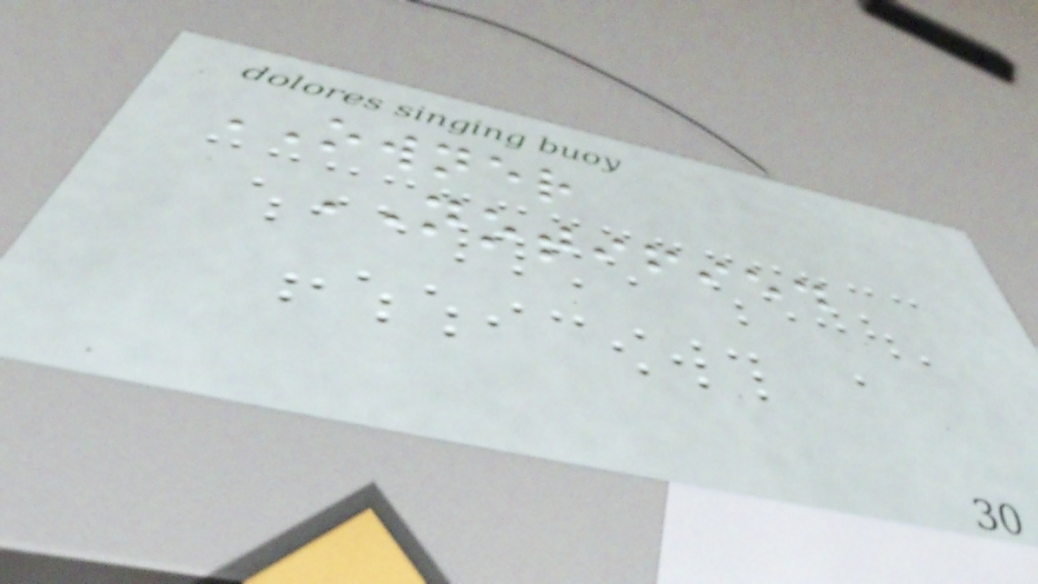OWNER
NOTIFIED
